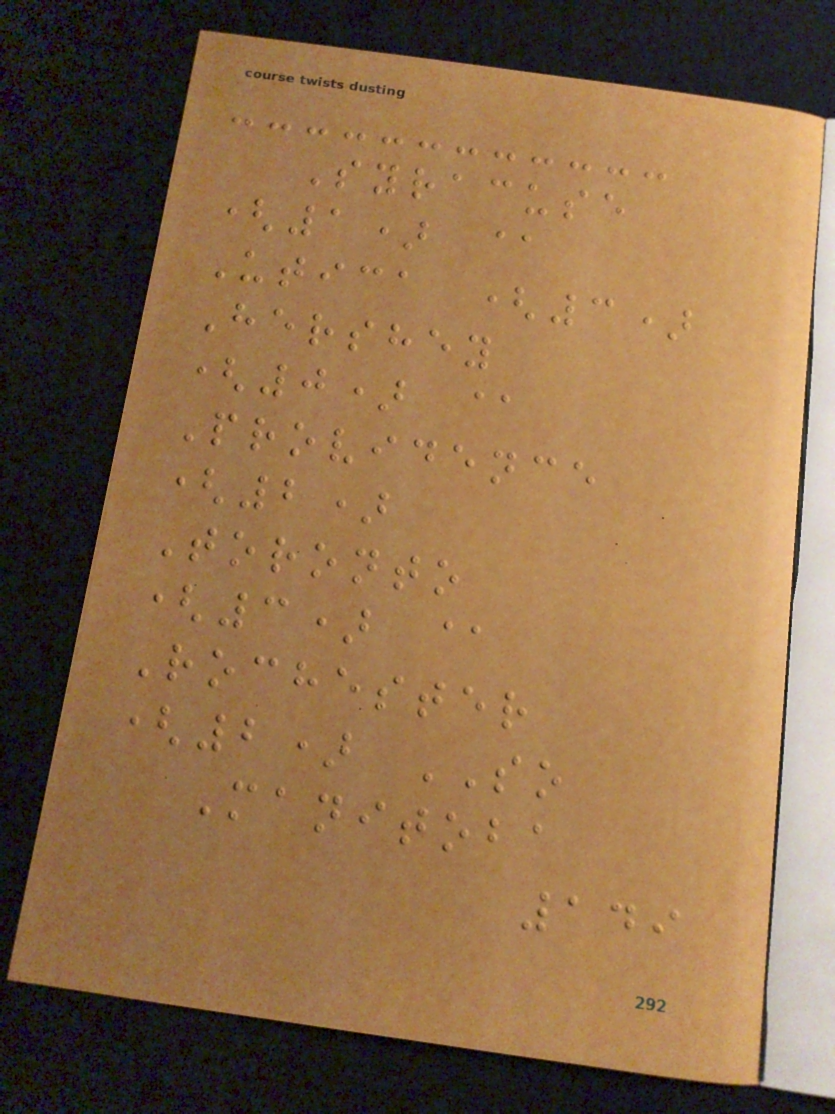Syracuse
(1) @
Utica (3)
Hershey
(0) @
Providence
(2)
Toronto
(3) @
Rochester
(2) SO
Manitoba
149
